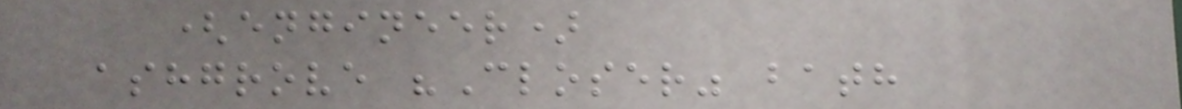(engineer)
ashgrove "Closer" bath
